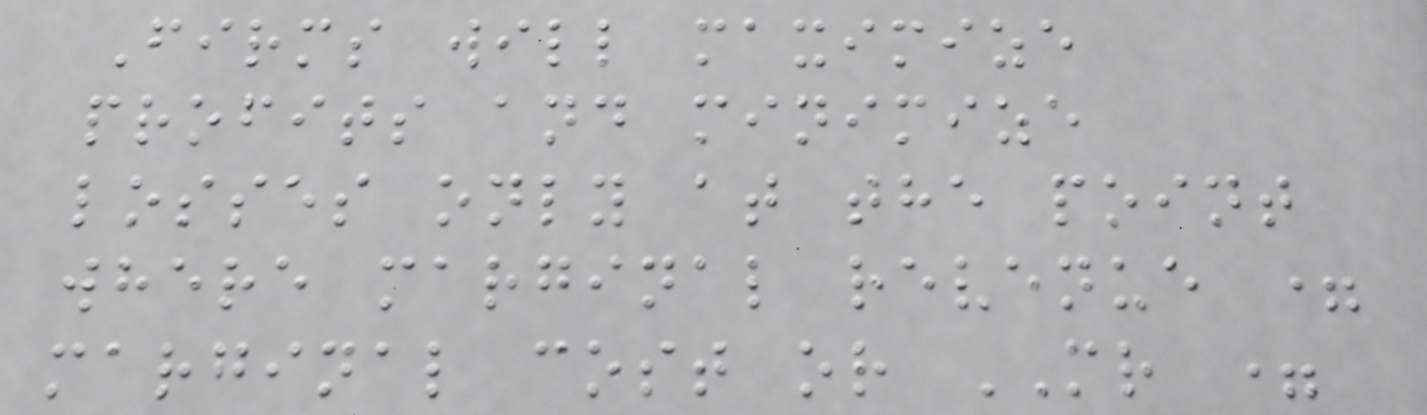Firms will maximize
profits and minimize
losses only at the point
where marginal revenue =
marginal cost or MR =
